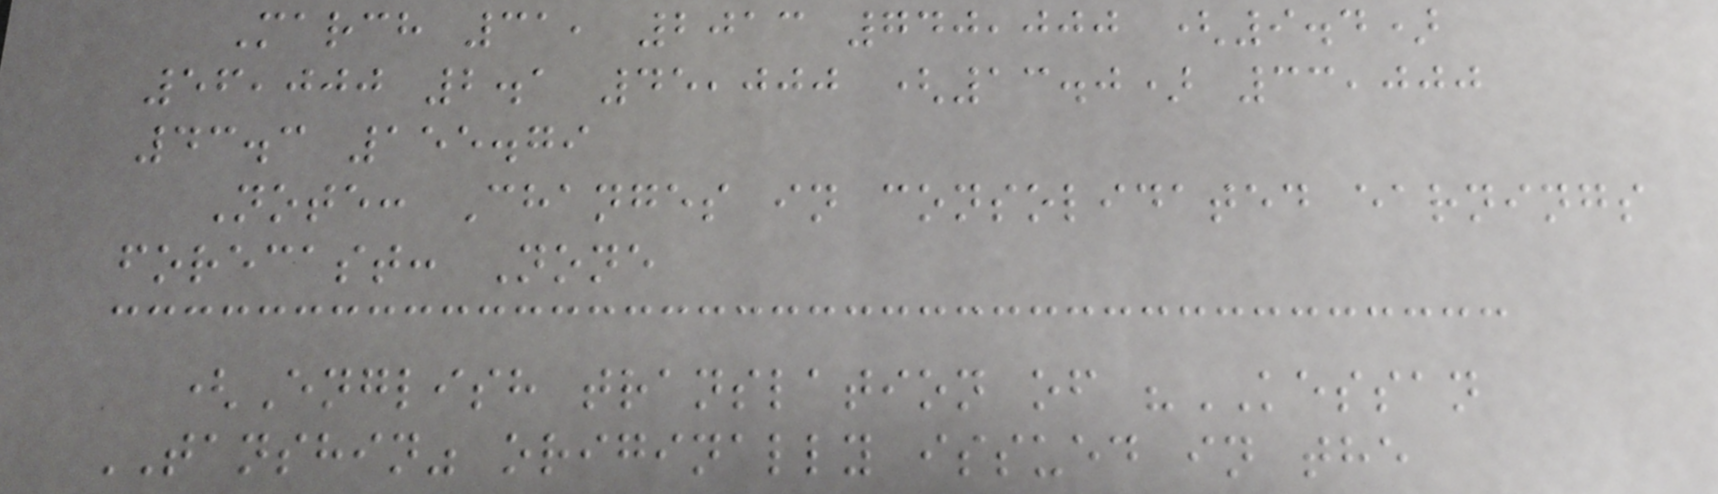March 31, 2013 740,000 (9.4)
56,000 2.1 45,000 (13.0) 33,000
43.3 155.79
Note: Changes in consolidated earnings
forecast: None
(English translation of "KESSAN
TANSHIN" originally issued in the
